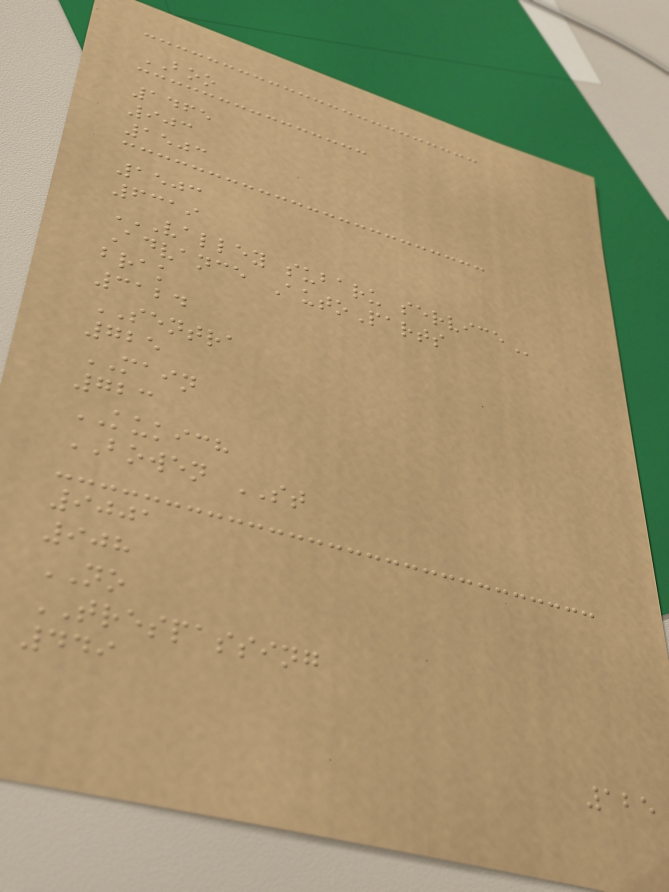BOO
1465
903
1503
1503
6319
VALLEY SUBARU SERVICE
Advance AutoParts
brak
3124
SENTRA
725
MAIN
723
KUKICH
BOWEN ST
9001
908
NO
TRESPASSING
449
125
